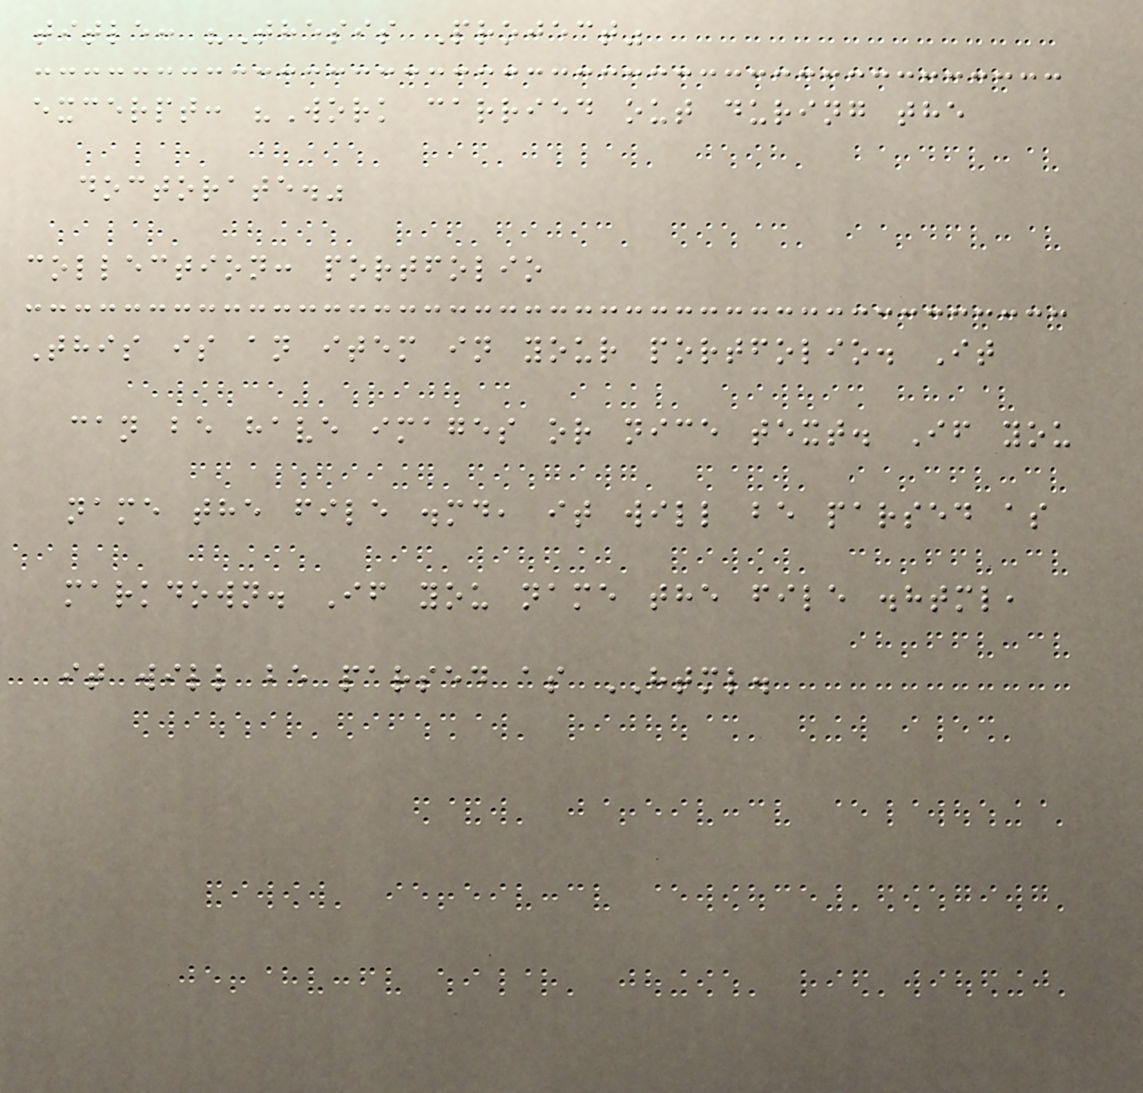title: "Thesis Project"
excerpt: "Work carried out during the
doctorate."
collection: portfolio
This is an item in your portfolio. It
can be have images or nice text. If you
name the file .md, it will be parsed as
markdown. If you name the file .html,
it will be parsed as HTML.
